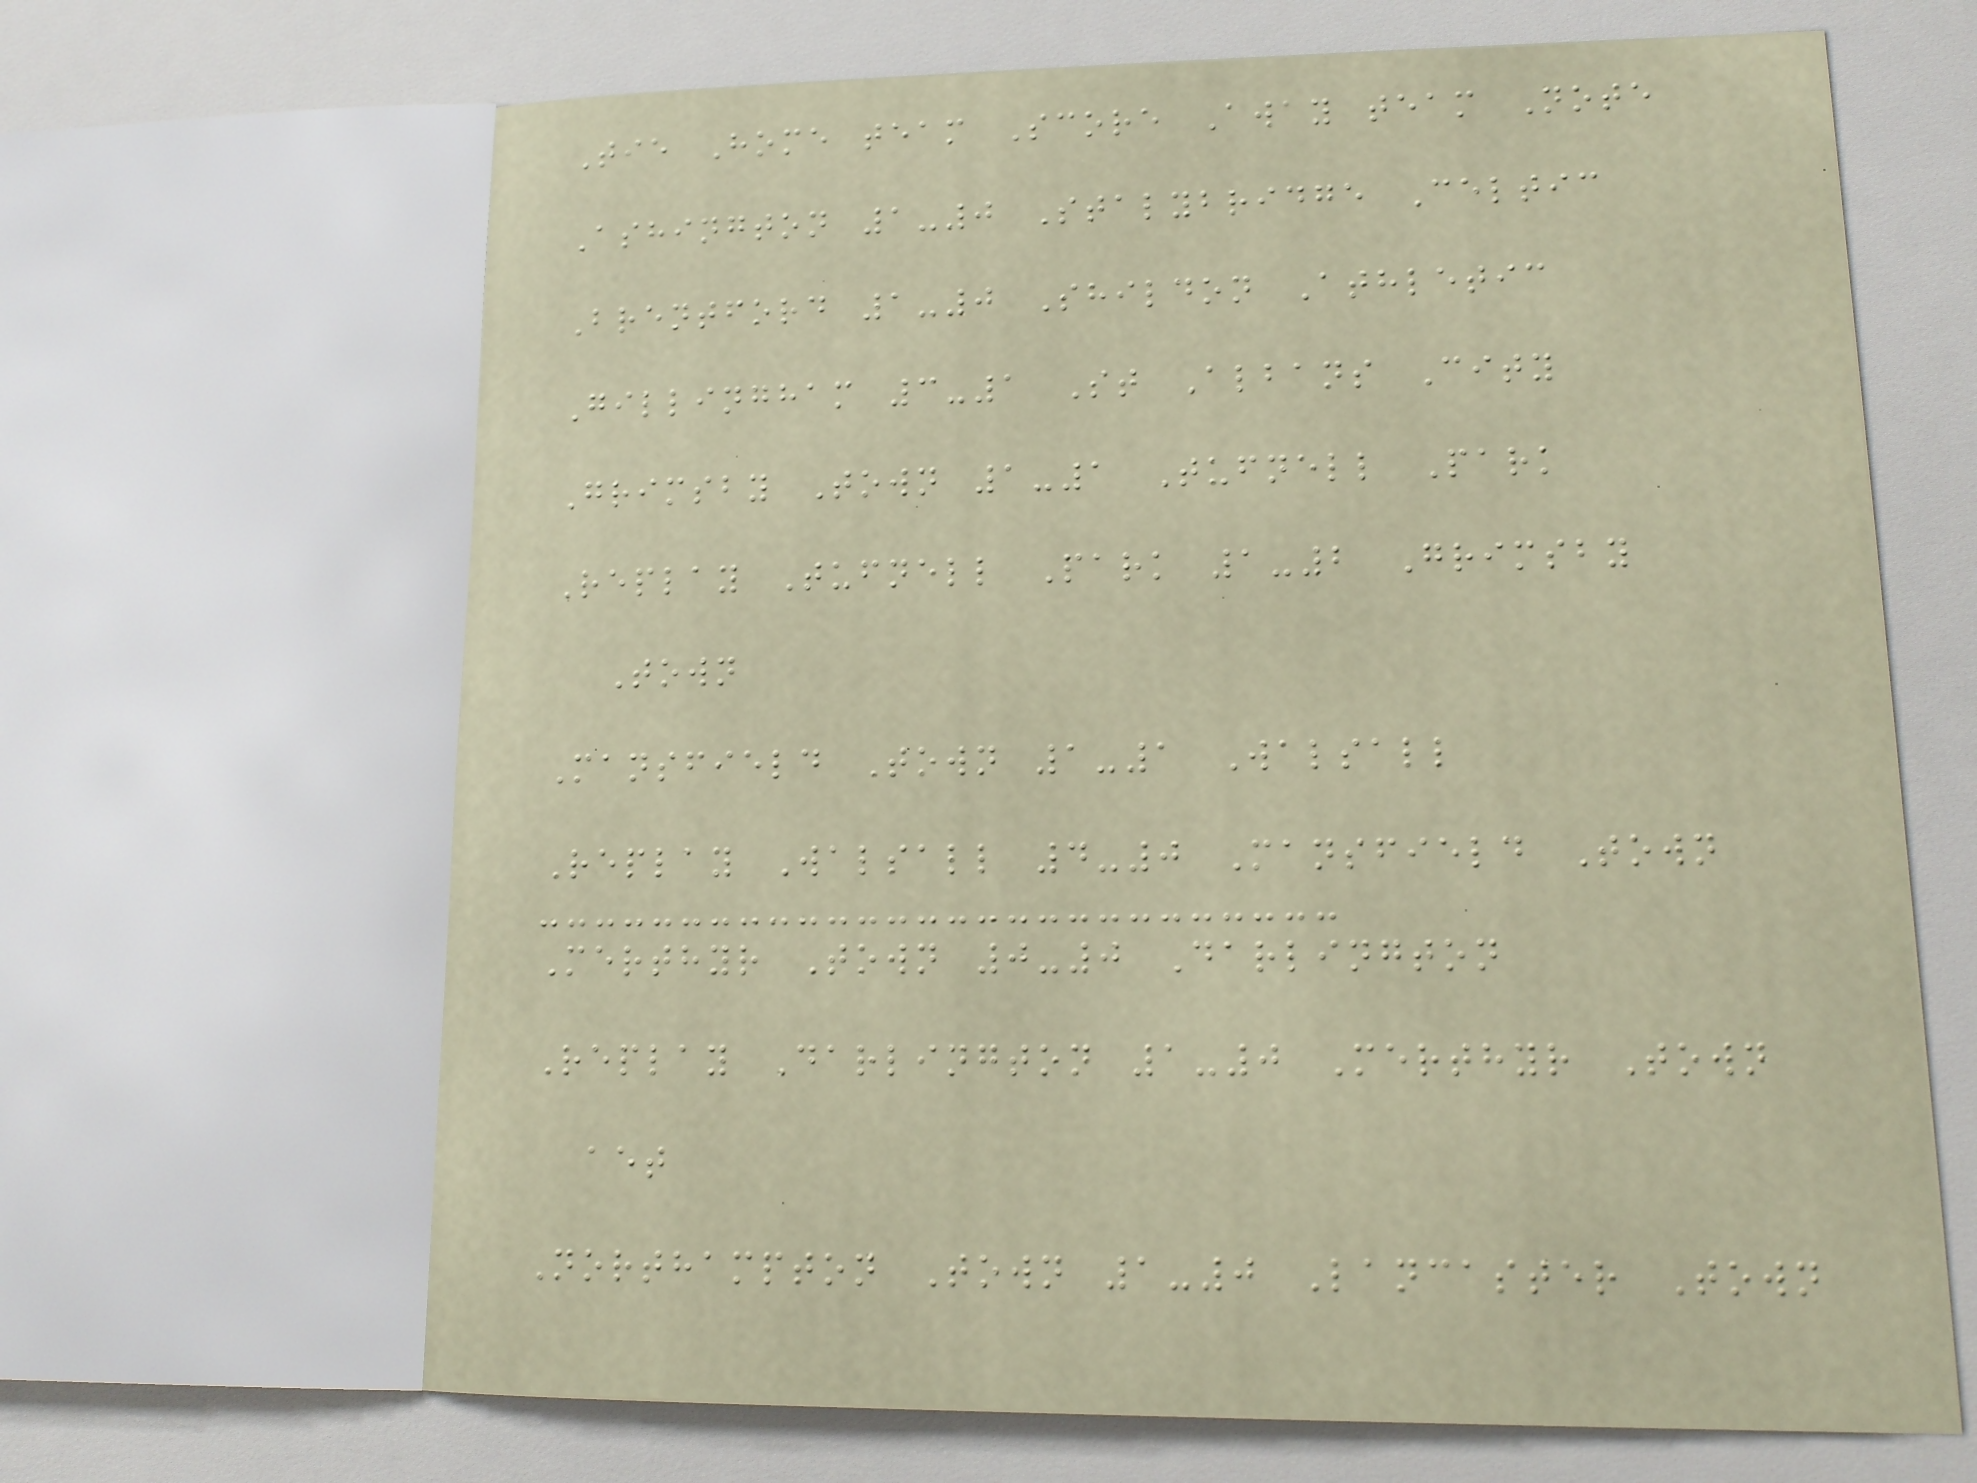Tie Home team Score Away team Note
Ashington 1-0 Stalybridge Celtic
Brentford 1-0 Shildon Athletic
Gillingham 3-1 St Albans City
Grimsby Town 1-1 Tufnell Park
Replay Tufnell Park 1-2 Grimsby
Town
Mansfield Town 1-1 Walsall
Replay Walsall 4-0 Mansfield Town
Merthyr Town 0-0 Darlington
Replay Darlington 1-0 Merthyr Town
aet
Northampton Town 1-0 Lancaster Town
